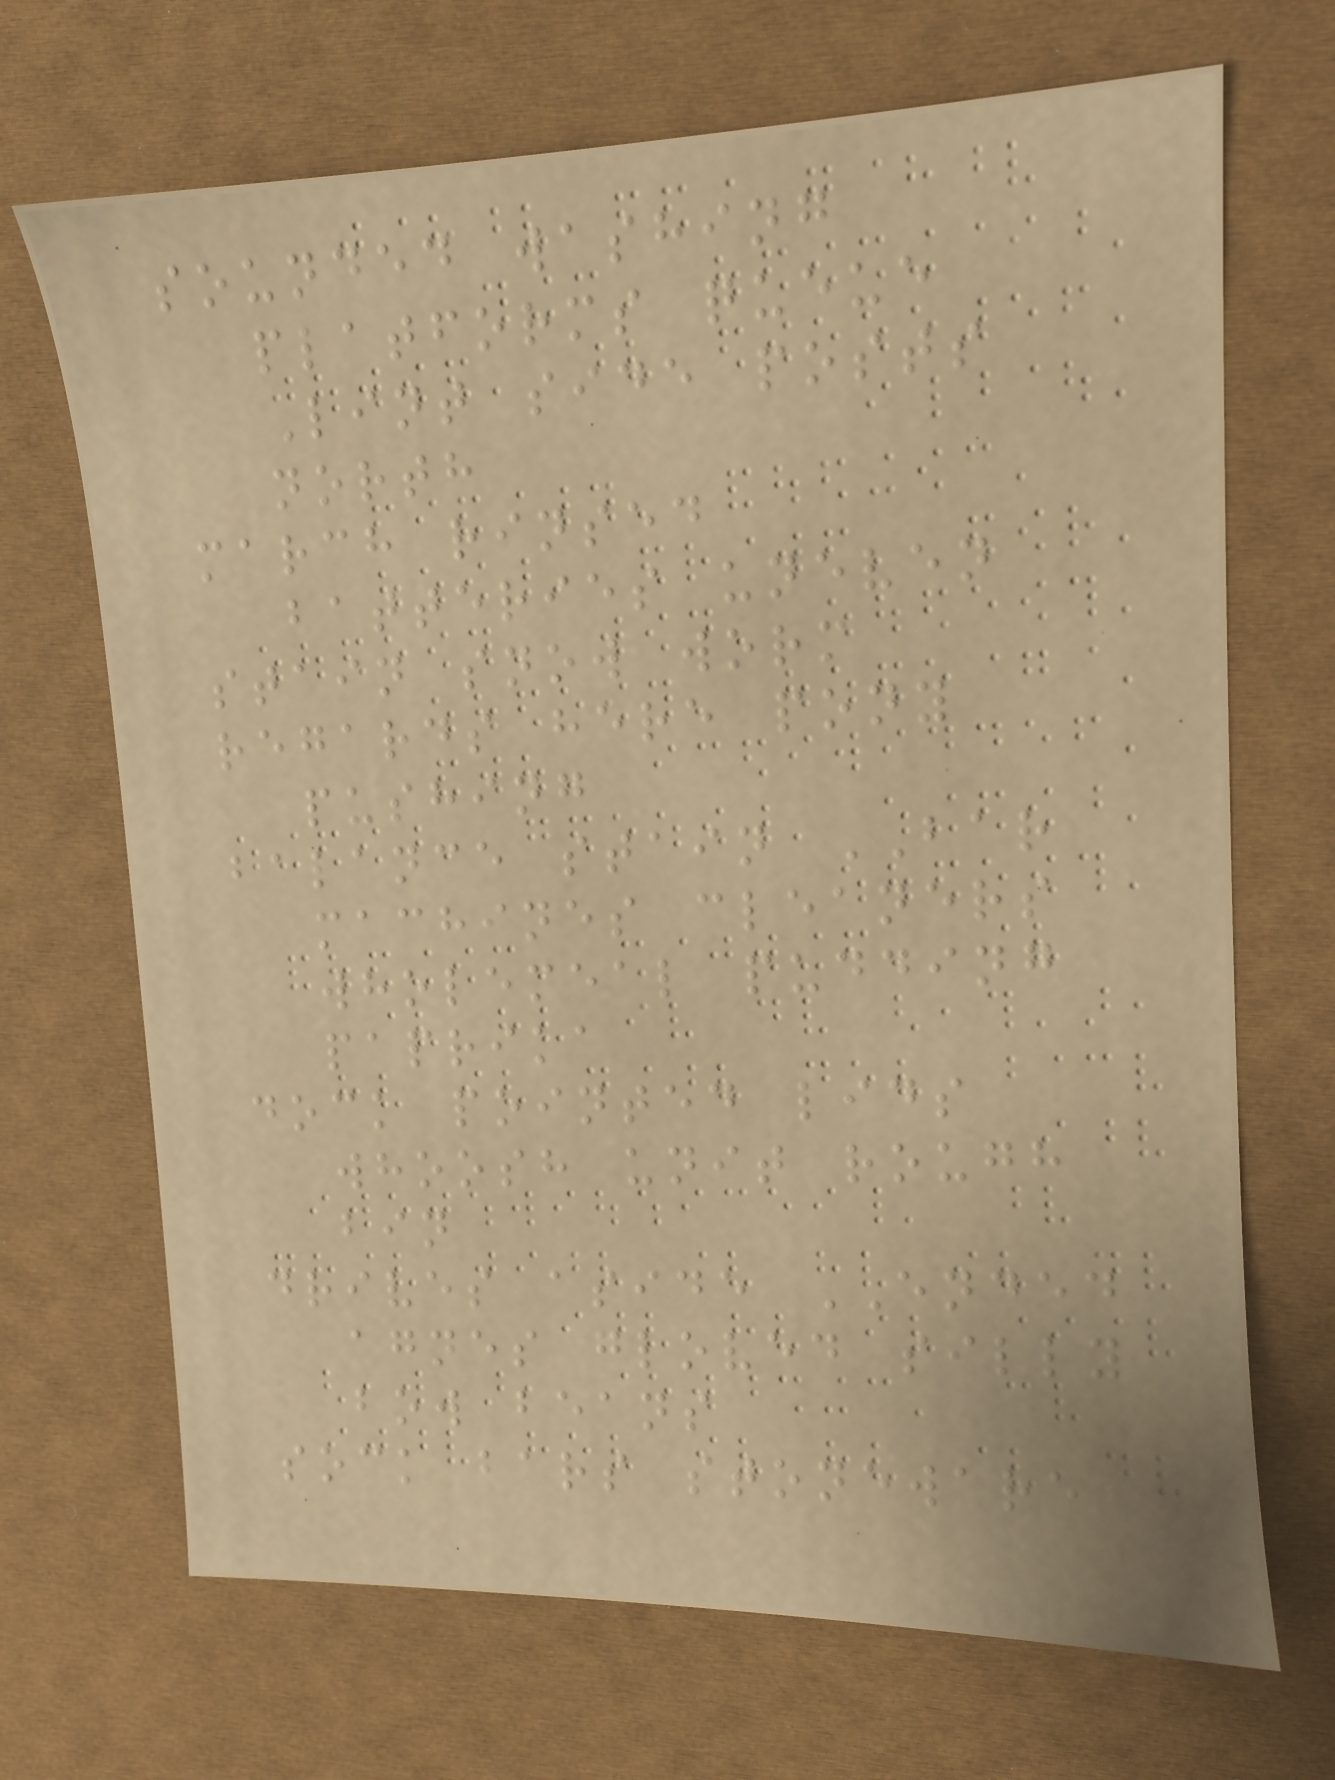sounded washing
platforms queue
Lint side posts
north
march rinsed
batteries uneven
stain snow worm
regards here pony
pushing
balance stain BAR
machines cleaners
wholemeal pudding
paprika
dock pointed lids
whoosh unit rough
bin
drives aside ENDED
agnes gloved silly
bow beans
sock bars stoneware
